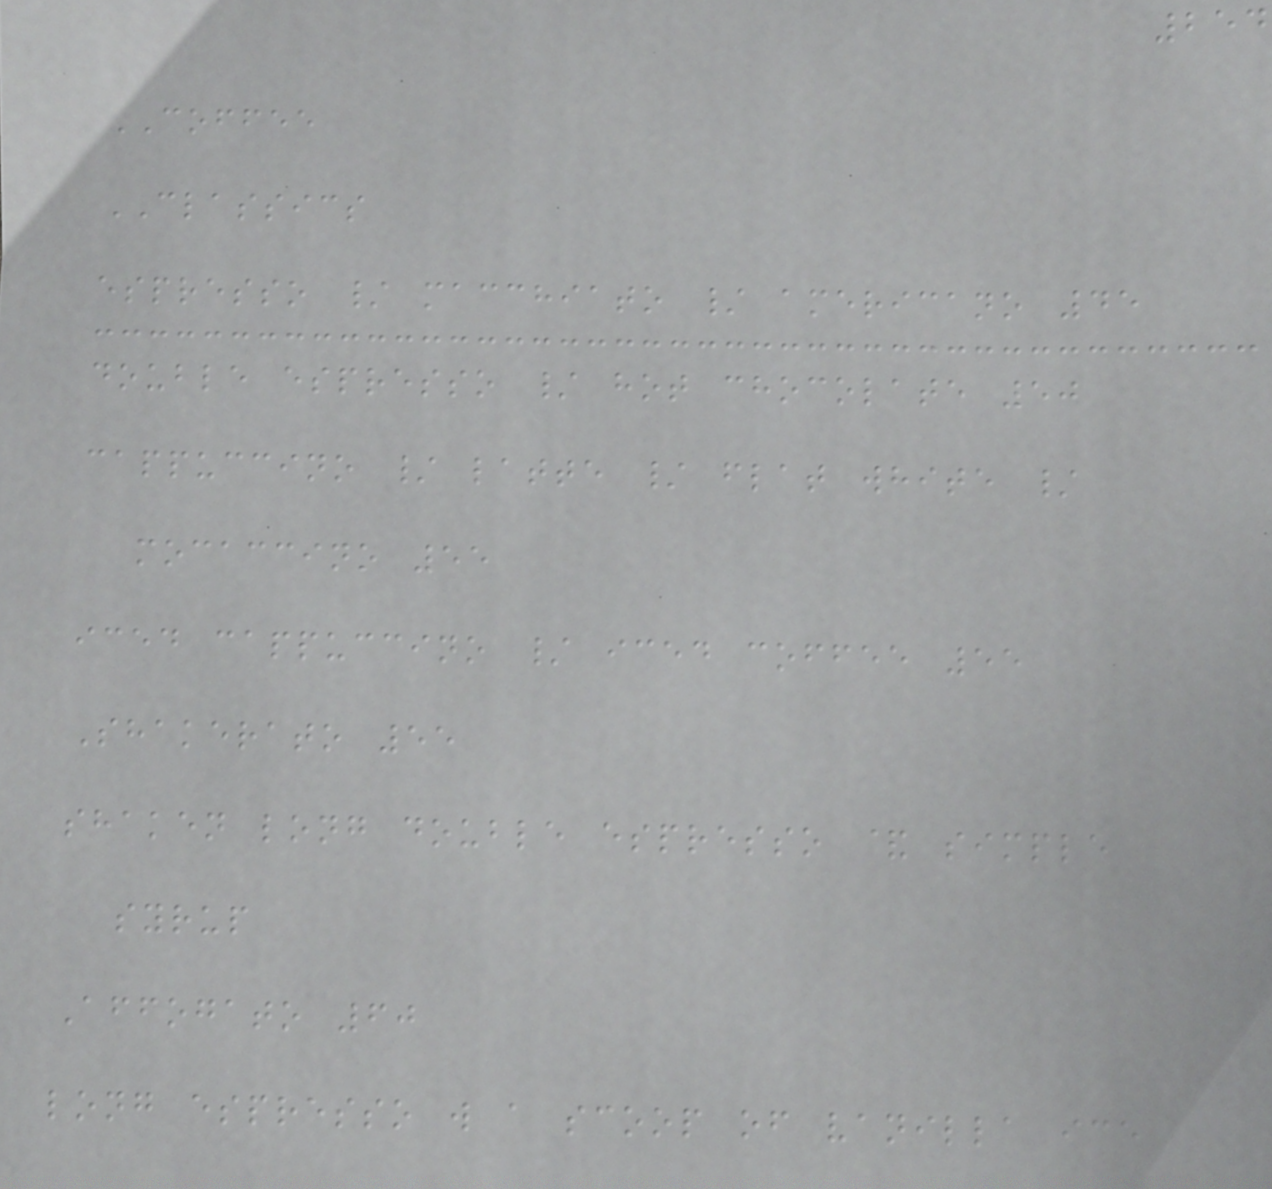254
COFFEE
CLASSICS
espresso / macchiato / americano 45
double espresso / hot chocolate 50
cappuccino / latte / flat white /
mocaccino 55
iced cappuccino / iced coffee 55
Shakerato 55
shaken long double espresso & simple
syrup
Affogato 60
long espresso w a scoop of vanilla ice
